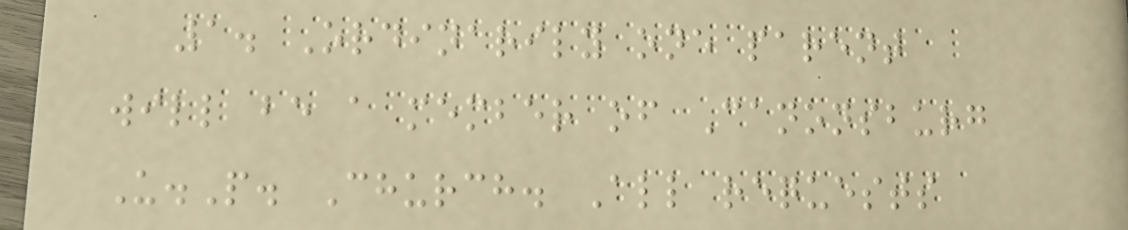1. Ordinarily one parent
will be a member of Canonsburg
U.P. Church. All requests
